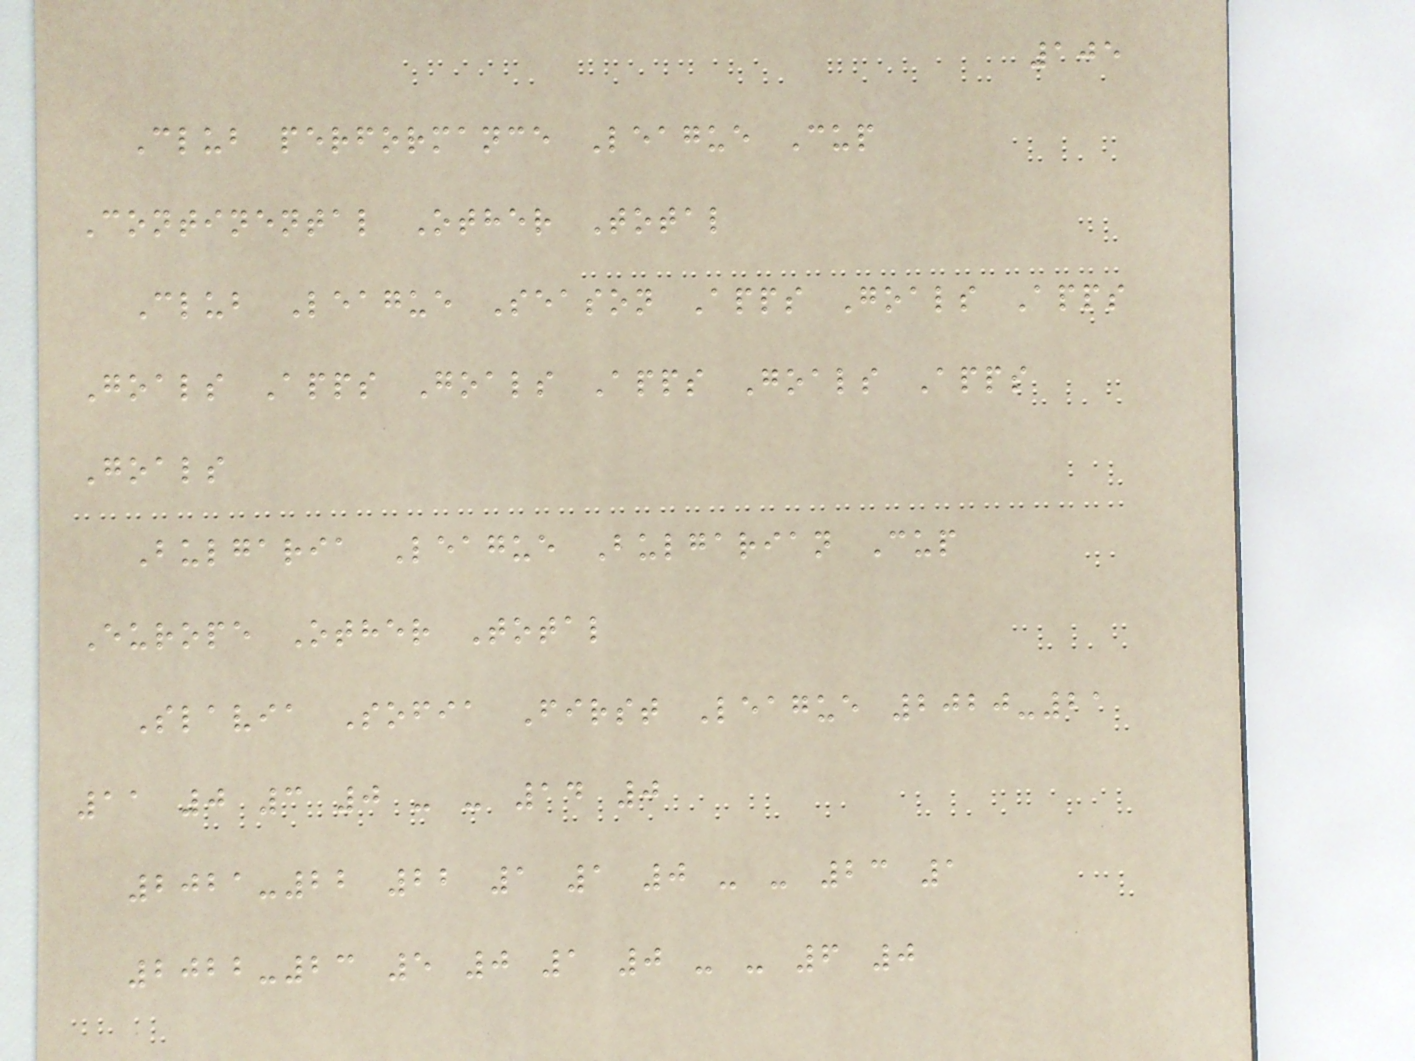105
Club performance League Cup
Continental Other Total
Club League Season Apps Goals Apps
Goals Apps Goals Apps Goals Apps
Goals
Bulgaria League Bulgarian Cup
Europe Other Total
Slavia Sofia First League 2020-21
11 0 3 0 - - 14 0
2021-22 22 1 1 0 - - 23 1
2022-23 5 0 1 0 - - 6 0
